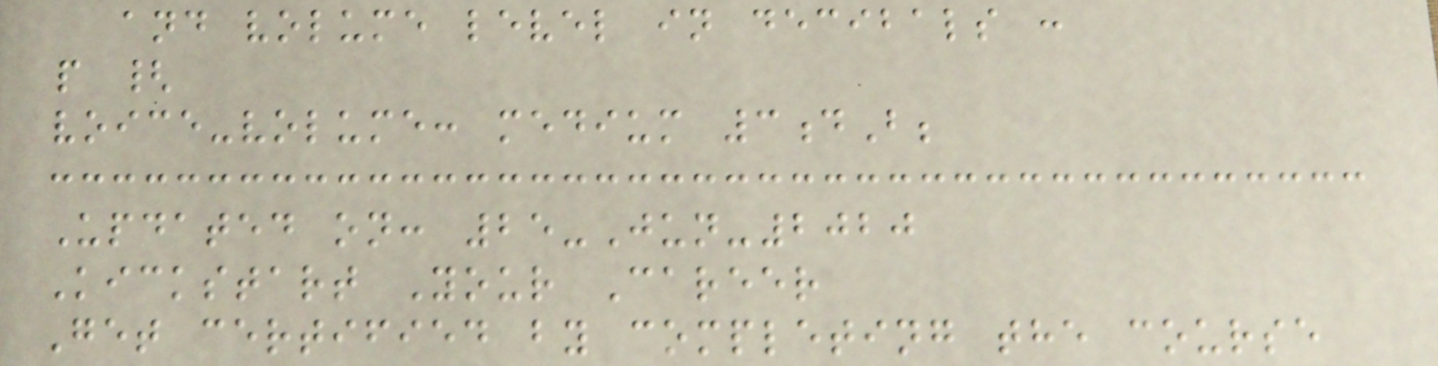and volume level in decibals :
p {
voice-volume: medium 3dB;
Updated on: 25-Jun-2020
Kickstart Your Career
Get certified by completing the course
